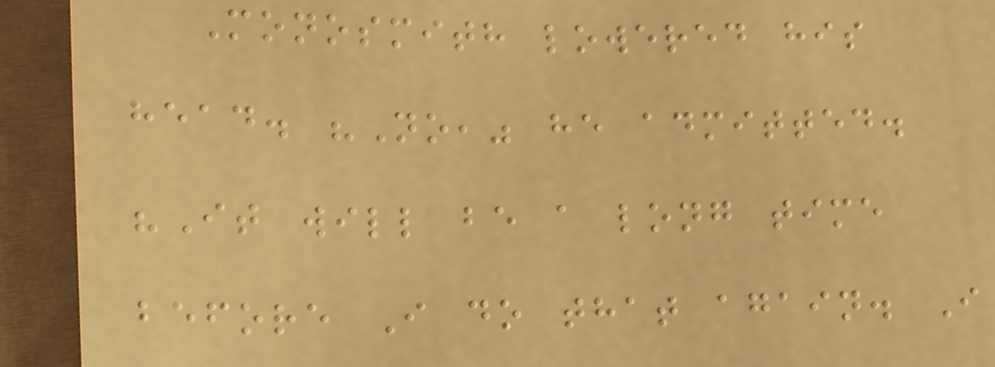Monosmith lowered his
head. "No," he admitted.
"It will be a long time
before I do that again. I
